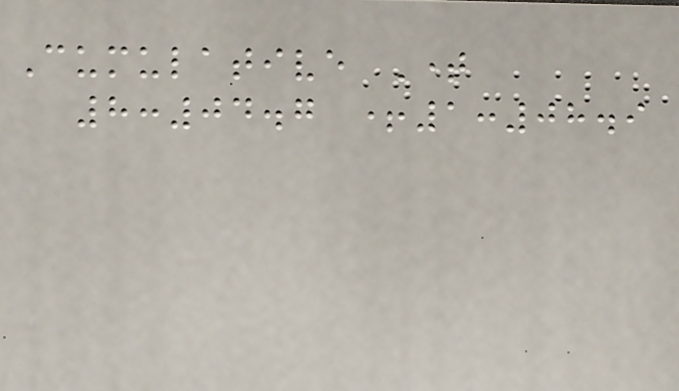Cumulative Time
8:04.7 +1:08.9
